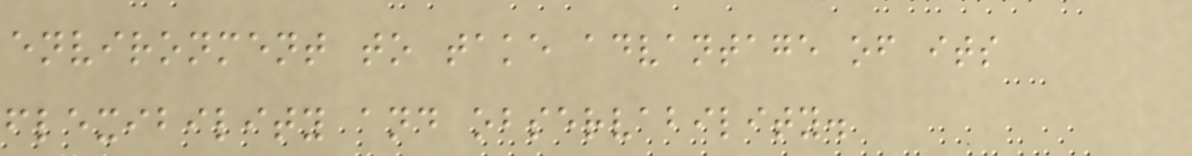environment to take advantage of its
flexibility and observability.
